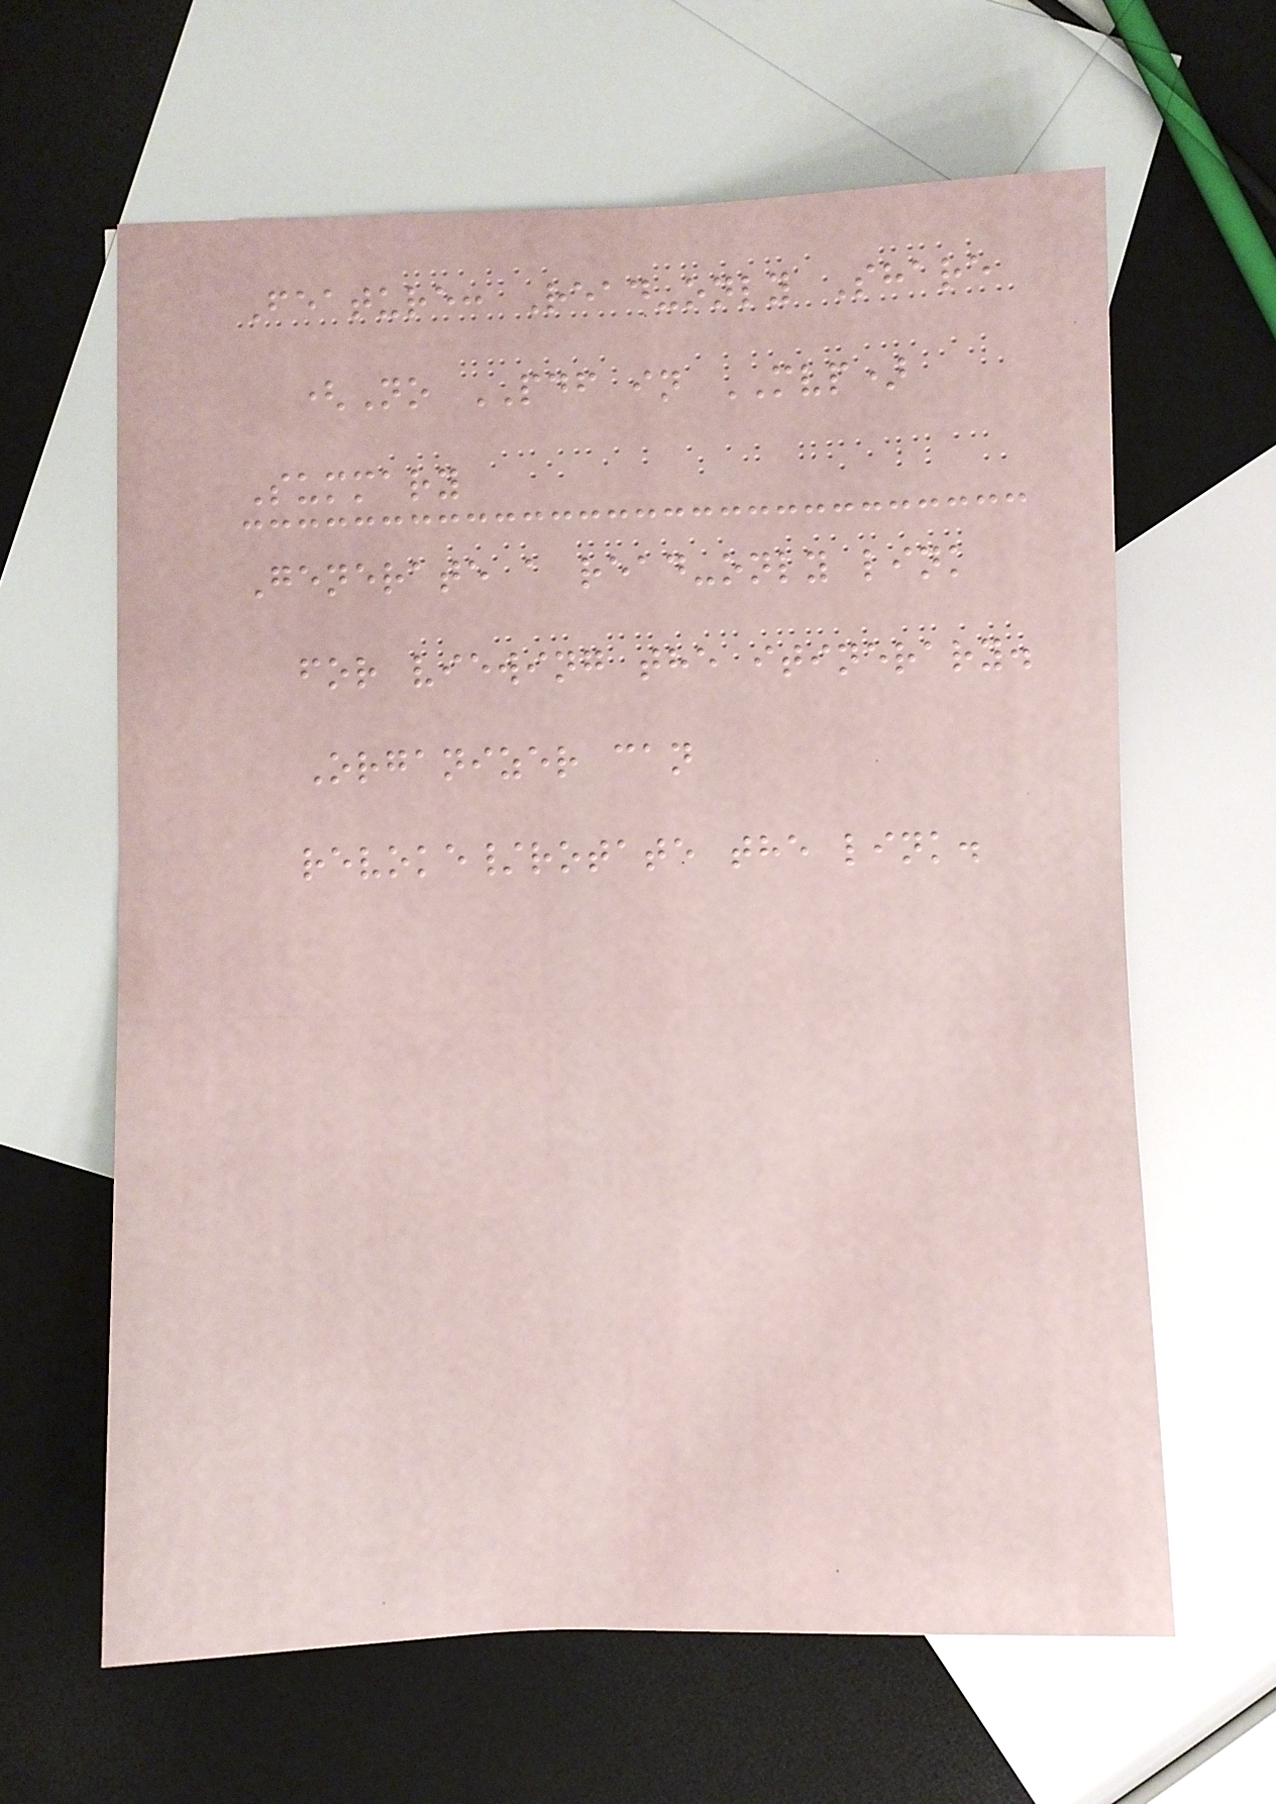Feature: Read-only Share
(No PDF in MVP)
Summary
Generate a read-only link
for viewing the itinerary.
Organizer can
revoke/rotate the link.
